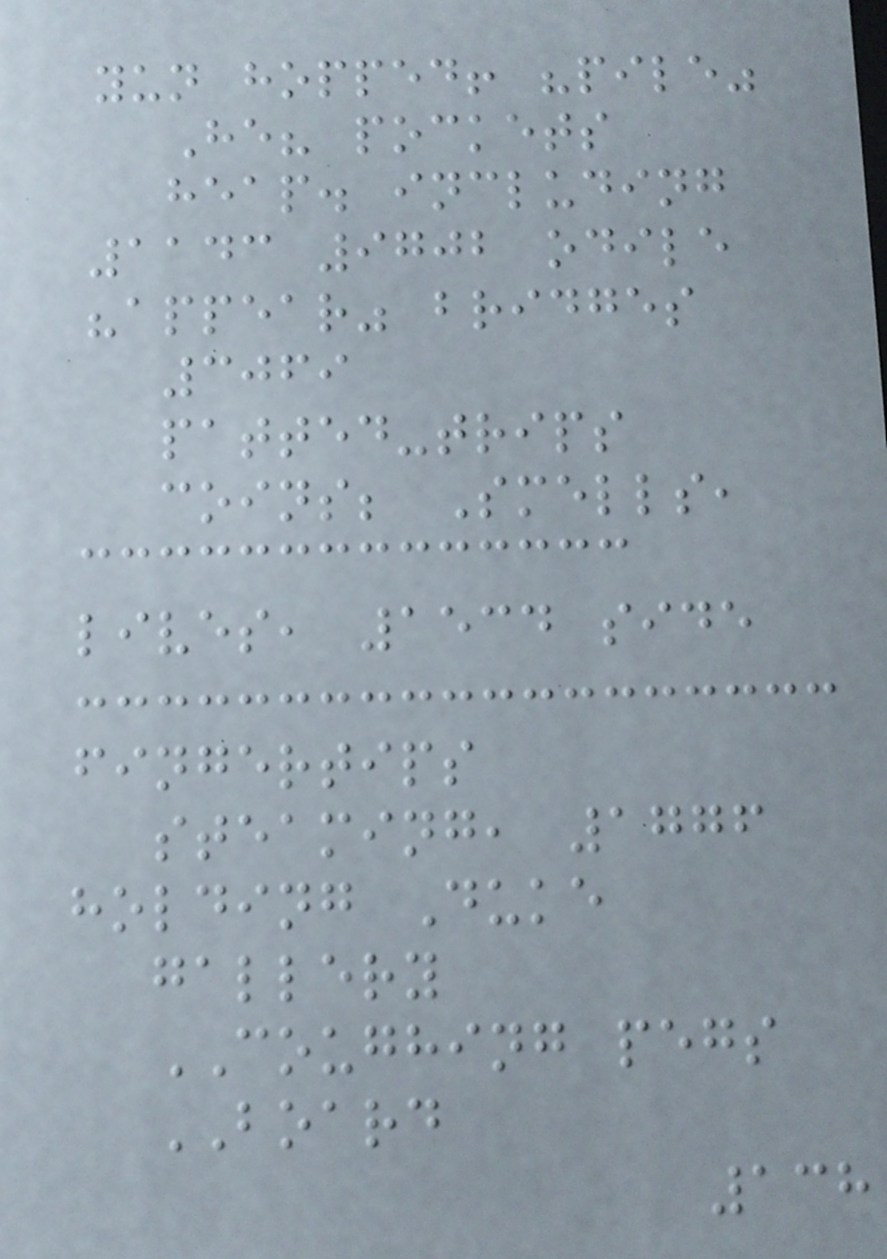yun hopped! "pile"
He? pockets
heap. including
1143 9702 odile
"appear" bridges
3069
patted-trips
coins; Smells,
lives, 1534 side
fingertips
steaming, 1776
holding Duke
gallery
COUGHING pegs
BOARD
138
